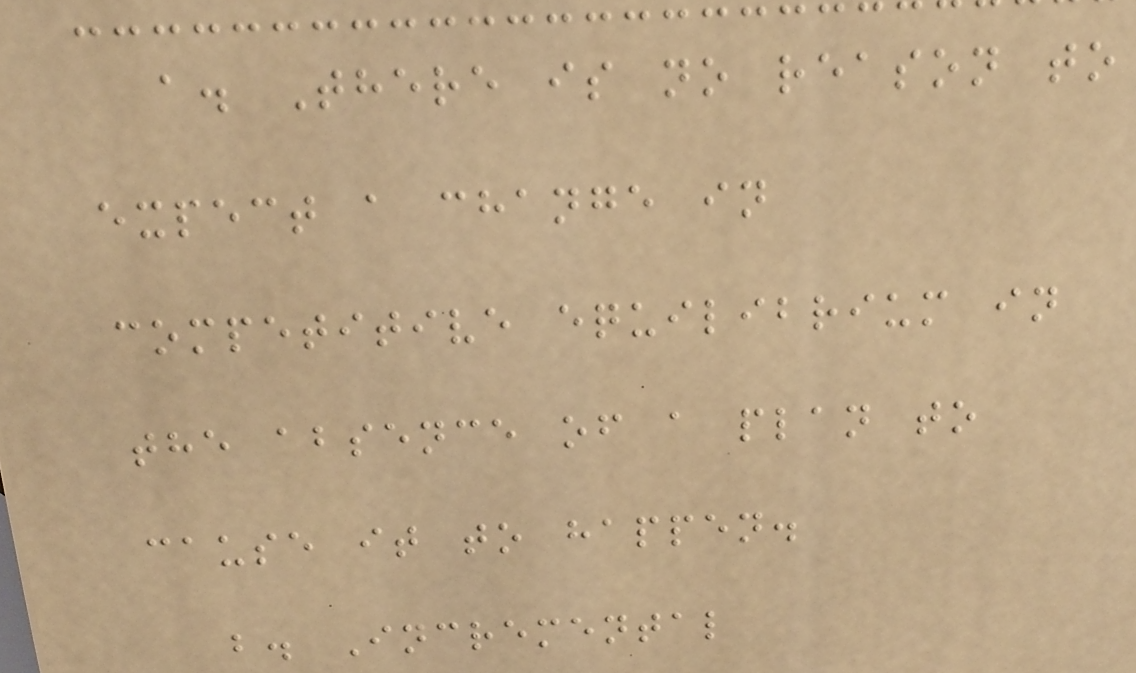a. There is no reason to
expect a change in
competitive equilibrium in
the absence of a plan to
cause it to happen.
b. Incremental
